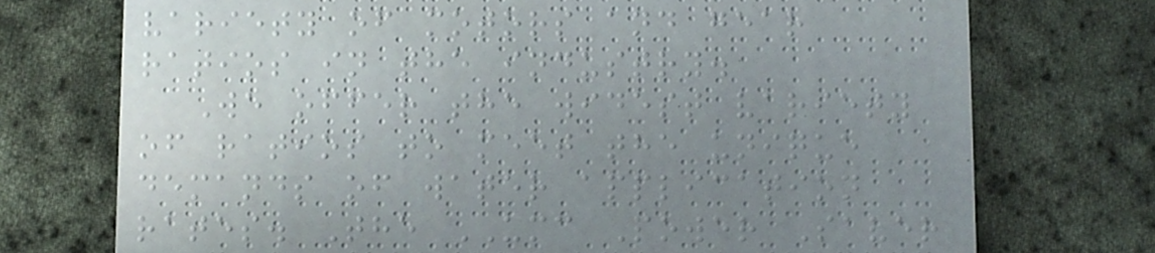variety of motors and gear
ratios in the industry.
We offer the widest variety
of ratios to meet the unique
demands of water application
rates. The UMC Power Saver
